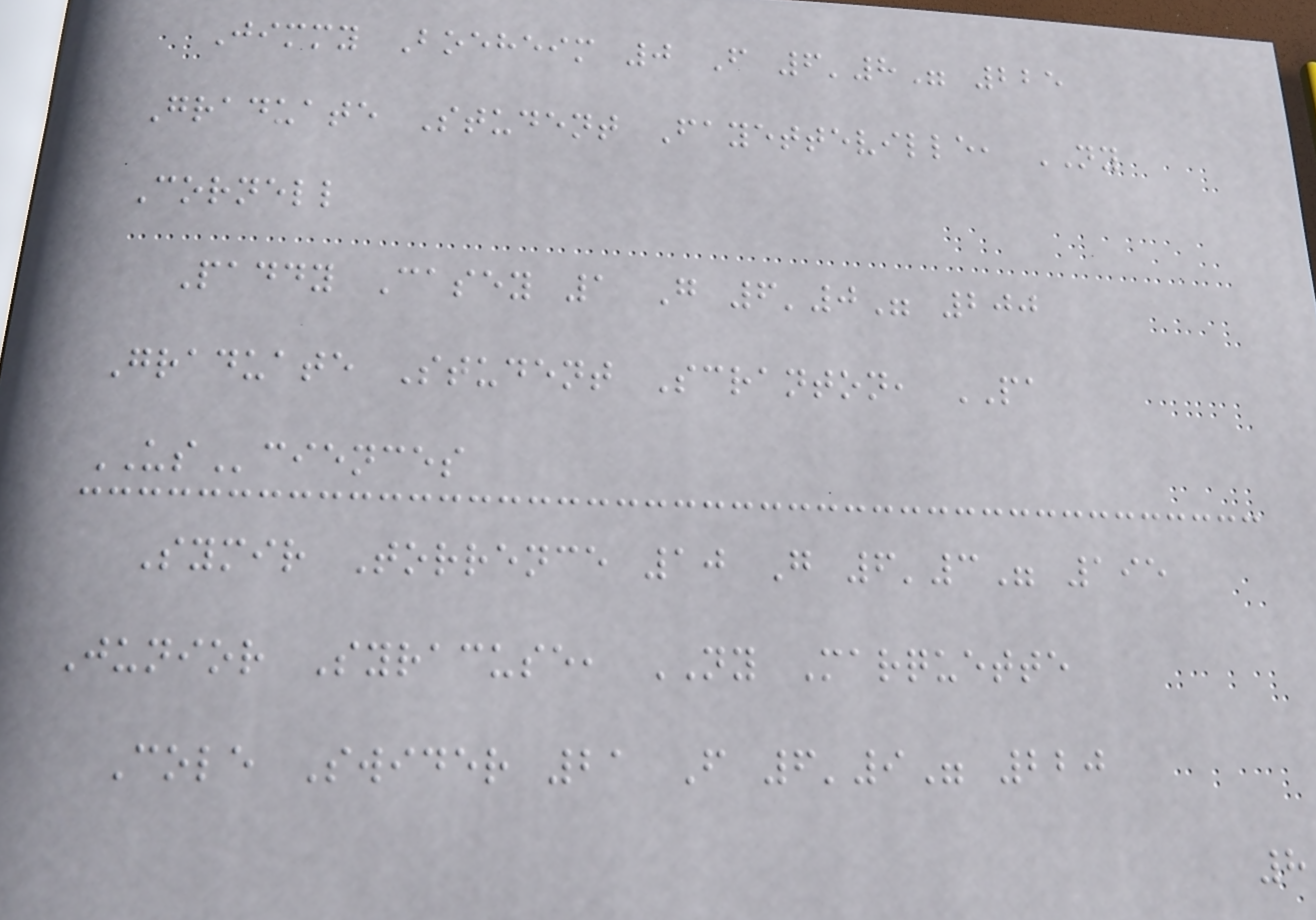Jimmy Boeheim 0 F 6'8" 225
Graduate Student Fayetteville, NY
Cornell
Paddy Casey 1 G 6'0" 200
Graduate Student Scranton, PA
USciences
Symir Torrence 10 G 6'3" 195
Junior Syracuse, NY Marquette
Cole Swider 21 F 6'9" 220
8
